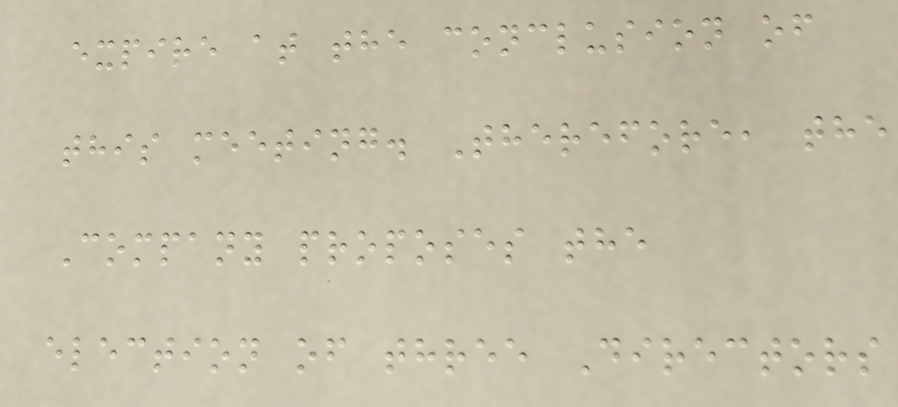expire at the conclusion of
this meeting. Therefore, the
Company proposes the
election of three Directors
